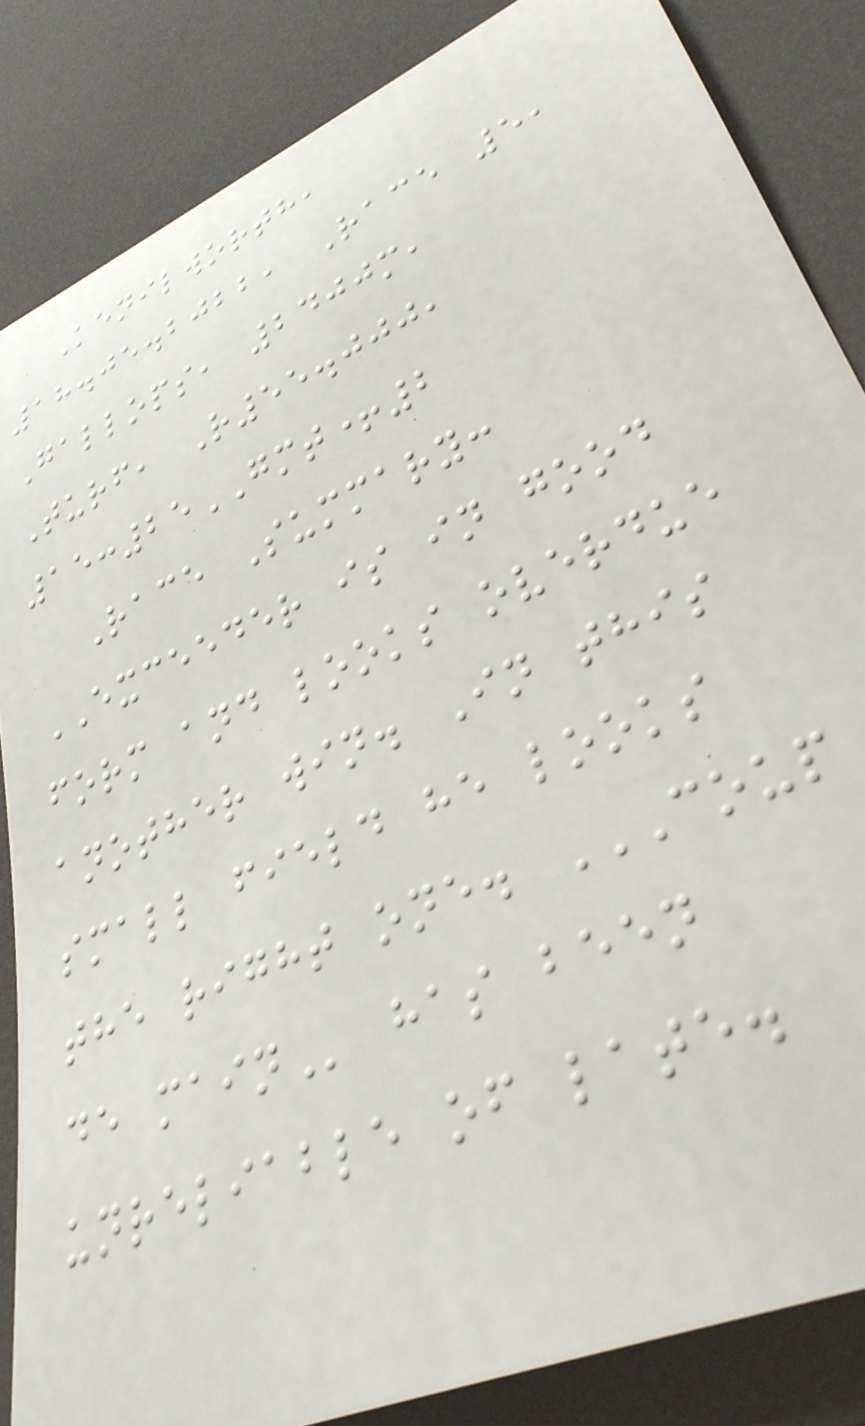Kenilworth,
18.05.2022, Race 5,
Gallops, 2400m,
Turf, R55.000,
15:25GMT+2
Race Summary:
EXCEEDER is in good
form and looks overdue
another win. In this
small field he looks
the right one. COUP
DE MAIN has been
unreliable of late.
